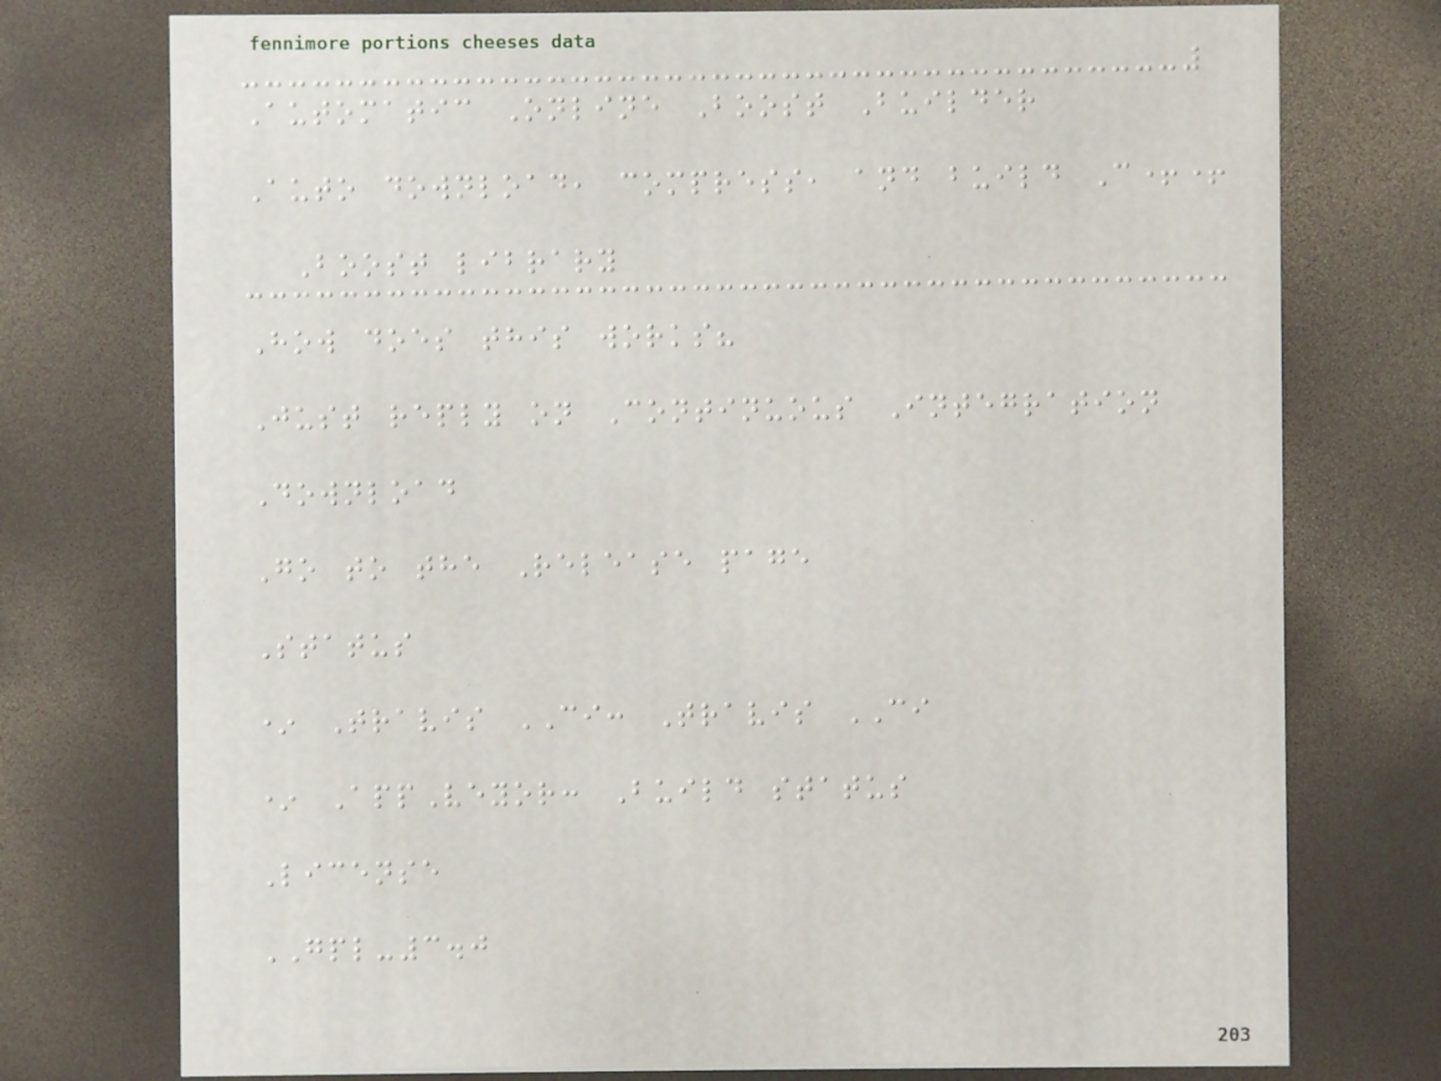Automatic Online Boost Builder
Auto download, compress, and build C++
Boost library
How does this works?
Just reply on Continuous Integration
Download
Go to the Release page
Status
* Travis CI: Travis CI
* AppVeyor: Build status
License
GPL-3.0
